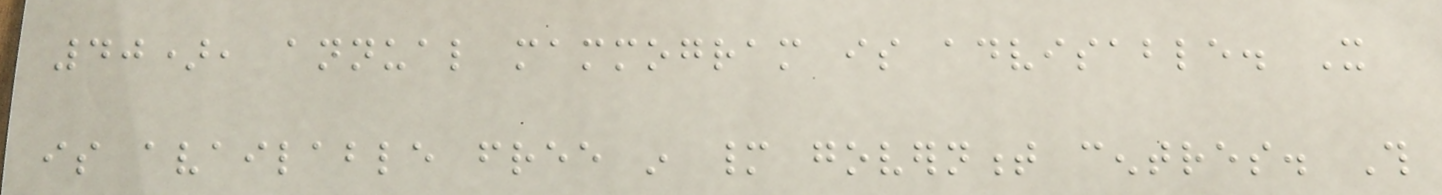40), annual mammogram is advisable. It
is available free in many government centres. This
